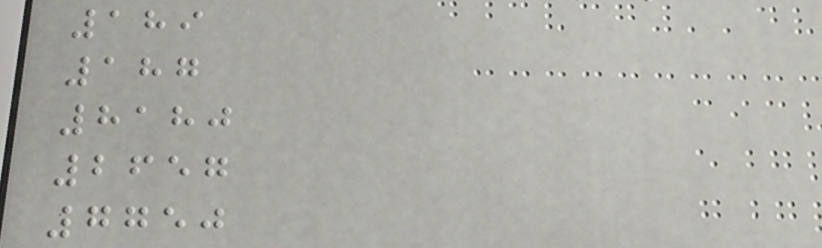189
187
8180
2657
7750
